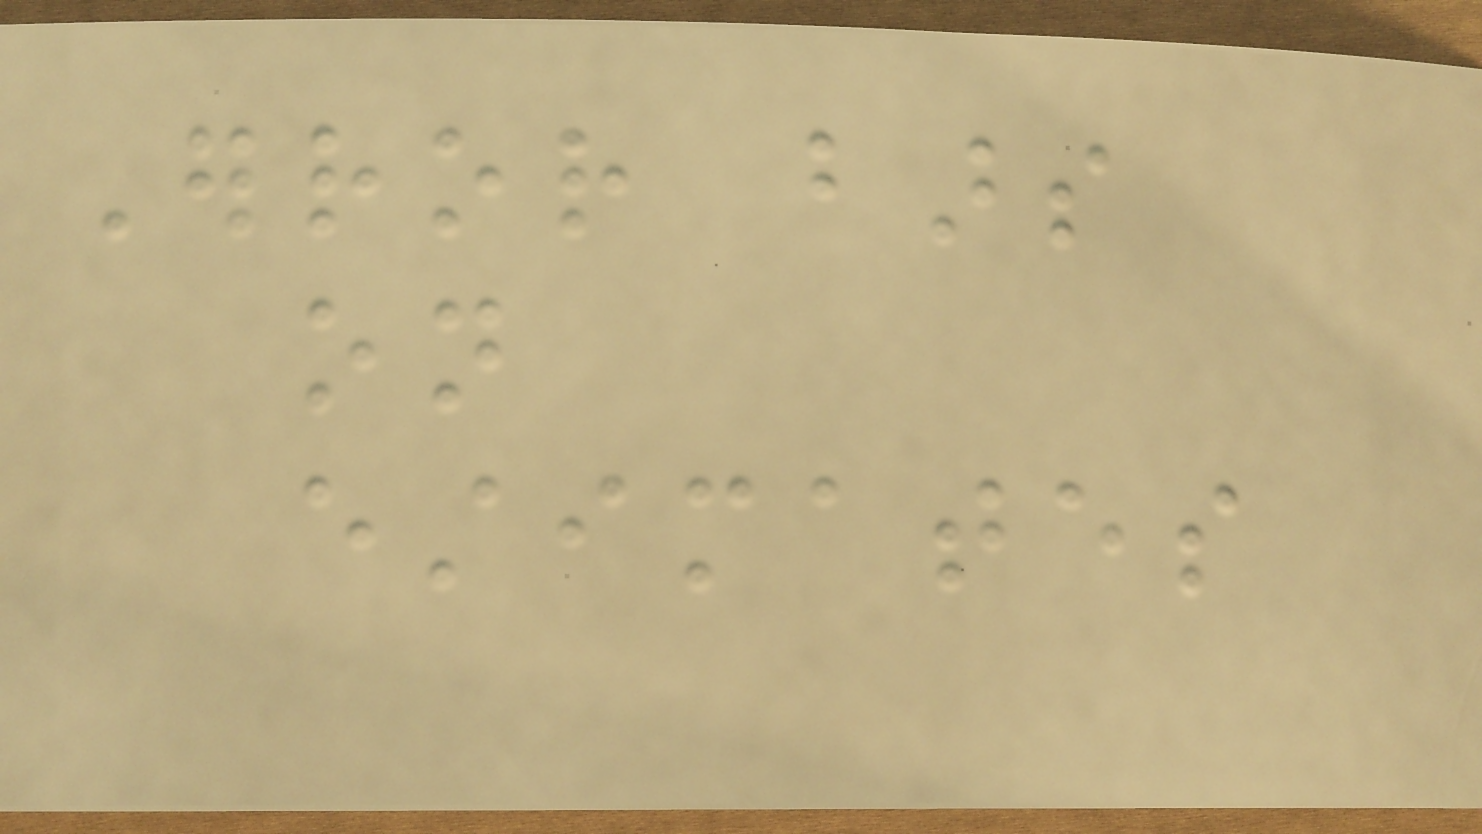Error bars
on
estimates
